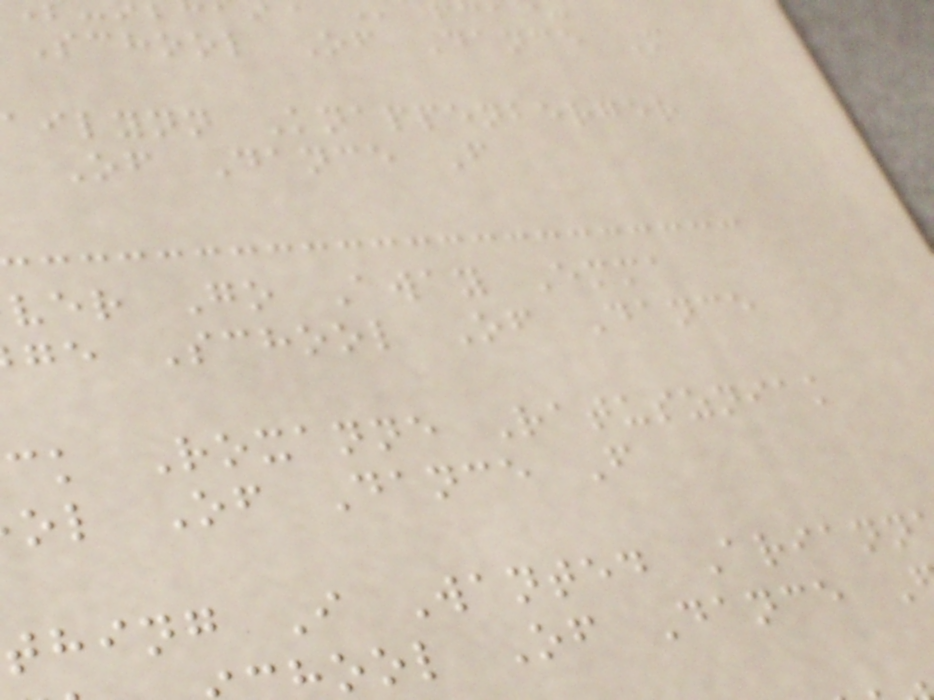School Of Dance M
ailynn Knappenberger
Of Dance F
ver Go Away Emma
ge School Of Dance
ck Roxanne Ratuszniak
ol Of Dance F
thing I Wanted Ariann
ool Of Dance
